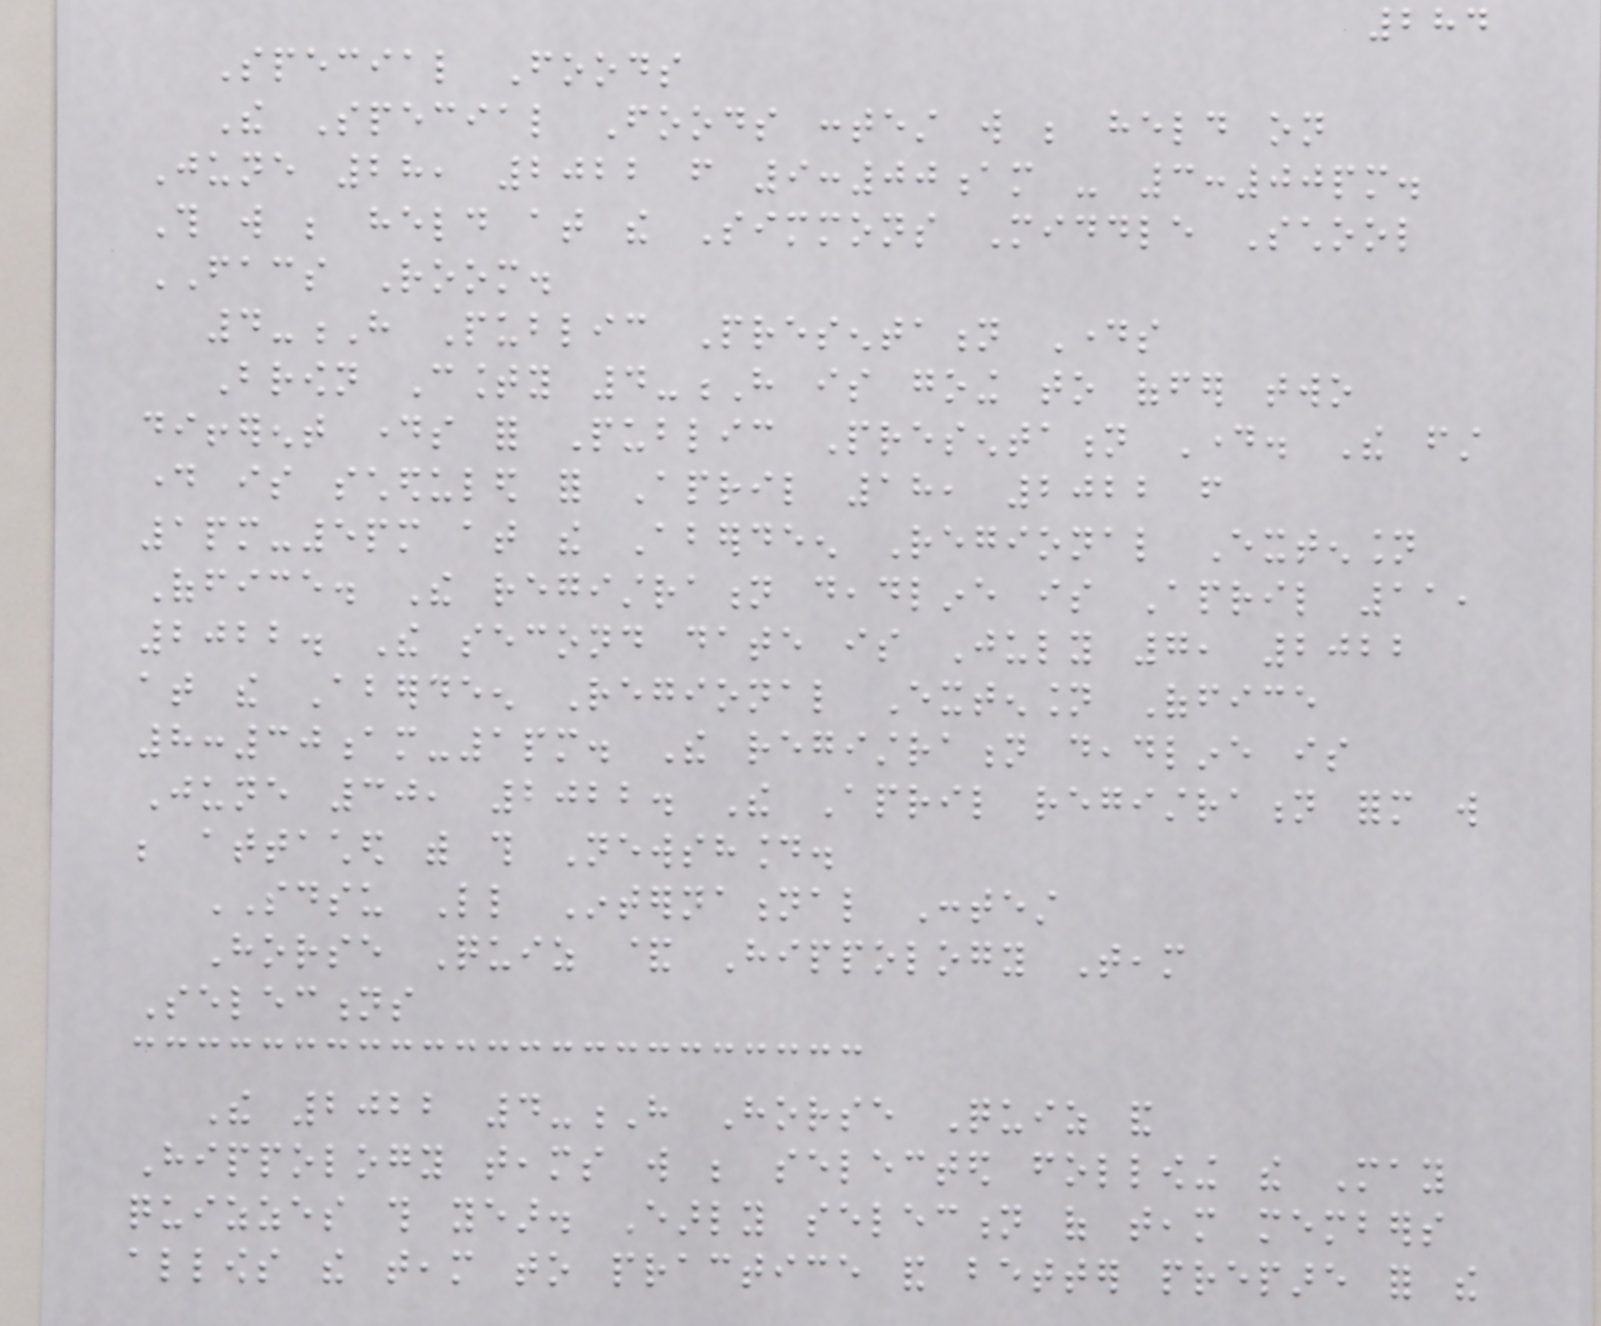284
Special Foods
The Special Foods contest will be held on
June 28, 2022 from 9:00am - 3:00pm.
This will be held at the Simmons Middle School
FACS Room.
4-H Public Presentation Days
Brown County 4-H is going to offer two
different days for Public Presentation Day. The first
day is scheduled for April 18, 2022 from
1pm-5pm at the Aberdeen Regional Extension
Office. The registration deadline is April 11,
2022. The second date is July 7, 2022
at the Aberdeen Regional Extension Office
8:30am-1pm. The registration deadline is
June 30, 2022. The April registration form will
be attached with this Newshound.
SDSU Little International Contest
Horse Quiz & Hippology Team
Selections
The 2022 4-H Horse Quiz and
Hippology teams will be selected following the May
quizzes this year. Early selection of team members
allows the team to practice and better prepare for the
